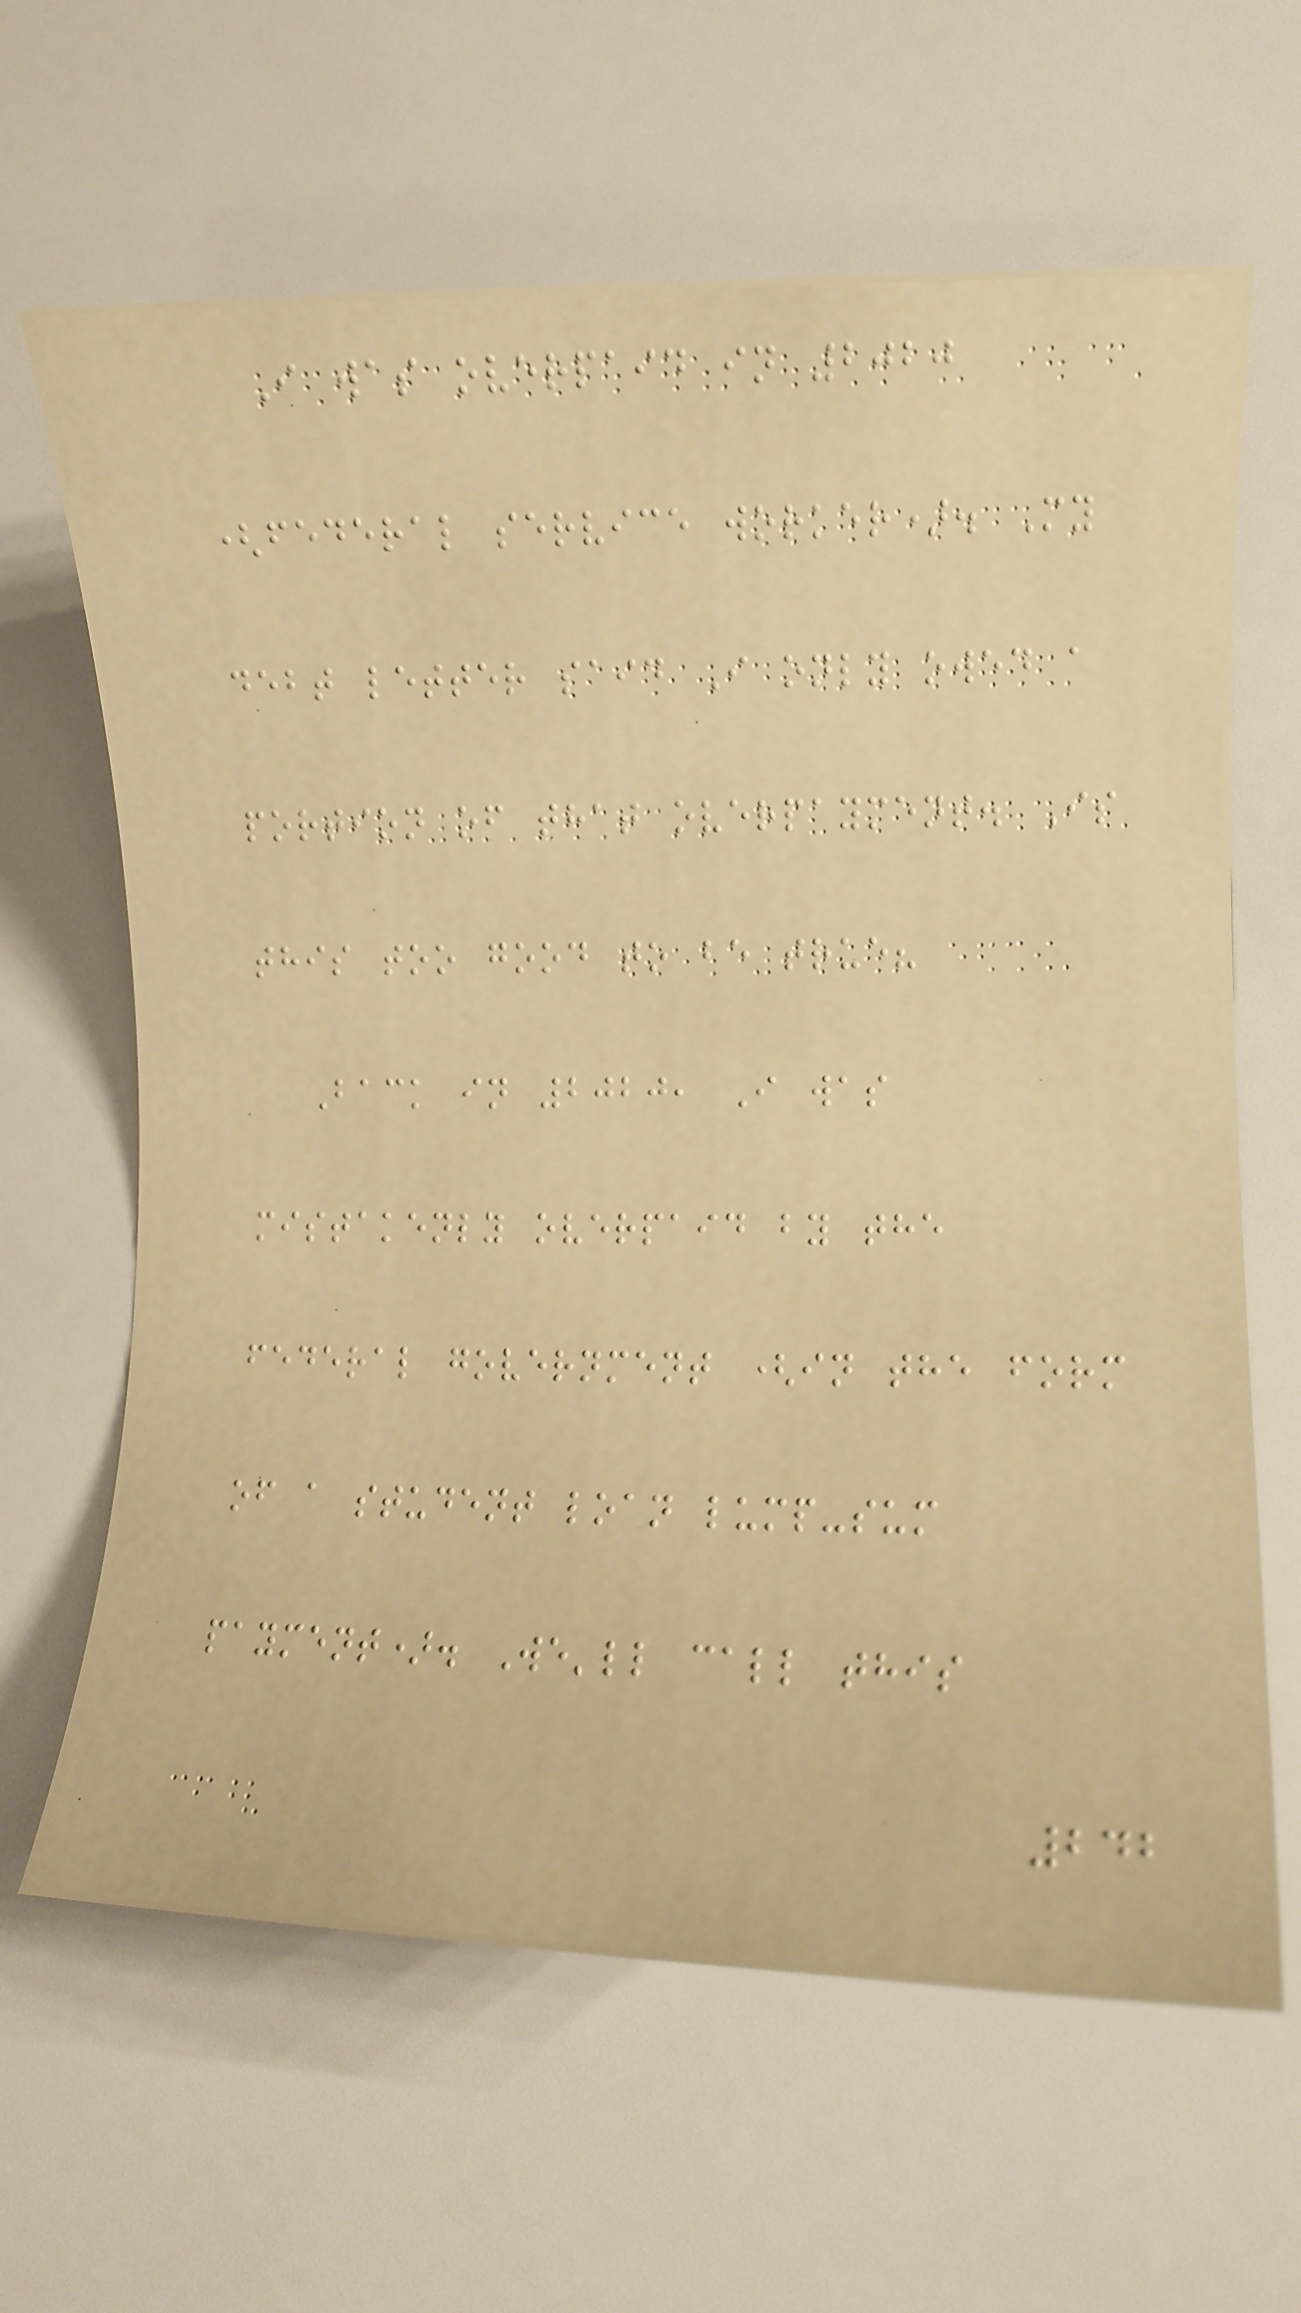I was overpaid in 2020
(federal service worker). My
debt letter said I only owed a
portion of that overpayment. Is
this too good to be true?
Back in 2020, I was
mistakenly overpaid by the
federal government (in the form
of a student loan lump-sum
payment). We'll call this
242
